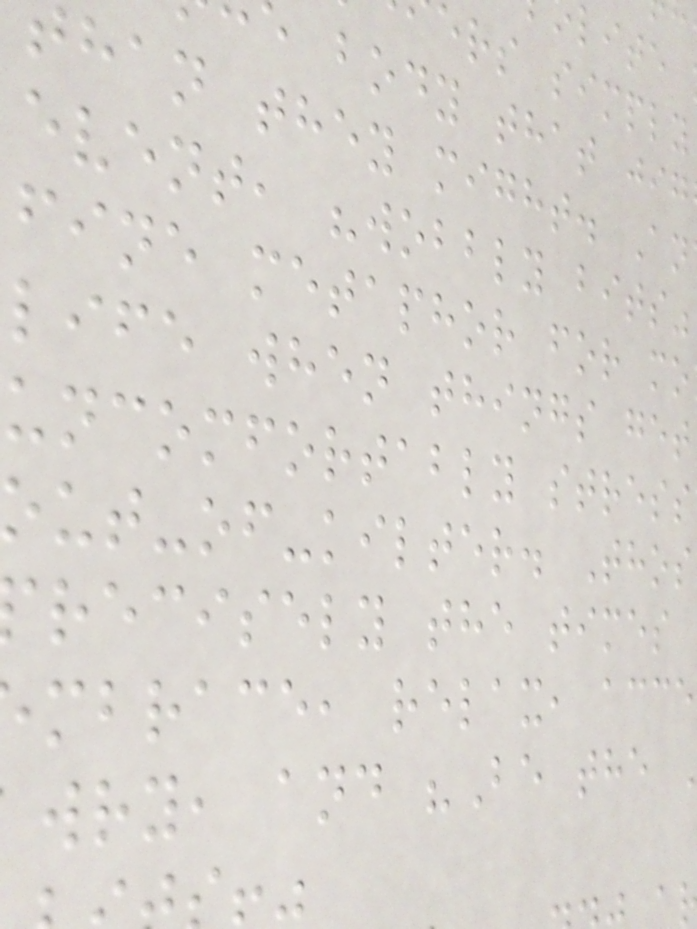ers simply
body that jig
han they might. An
event, "wobbly bits"
fine metaphor for mo
life when things get
uncomfortably stress
ut-of-kilter. Thos
recisely the times
mbrace, relax, acce
wry, and "Be the
